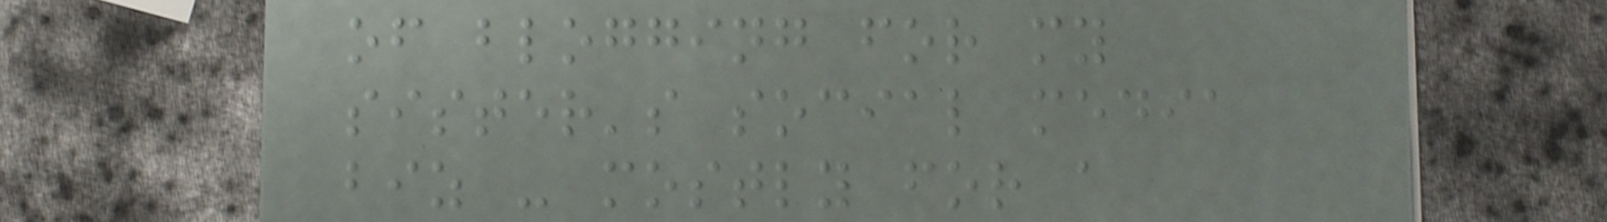of blogging for my
sister's social media
biz - mostly for a
